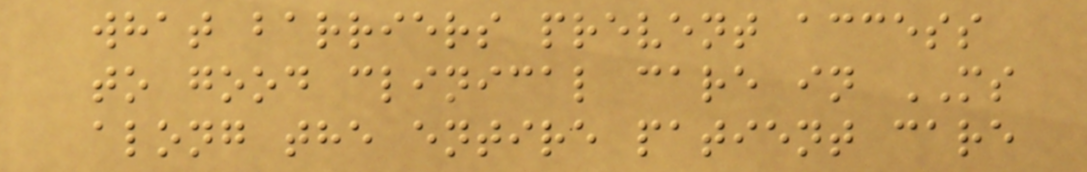what barriers prevent access
to good clinical care in MS
along the entire patient care
